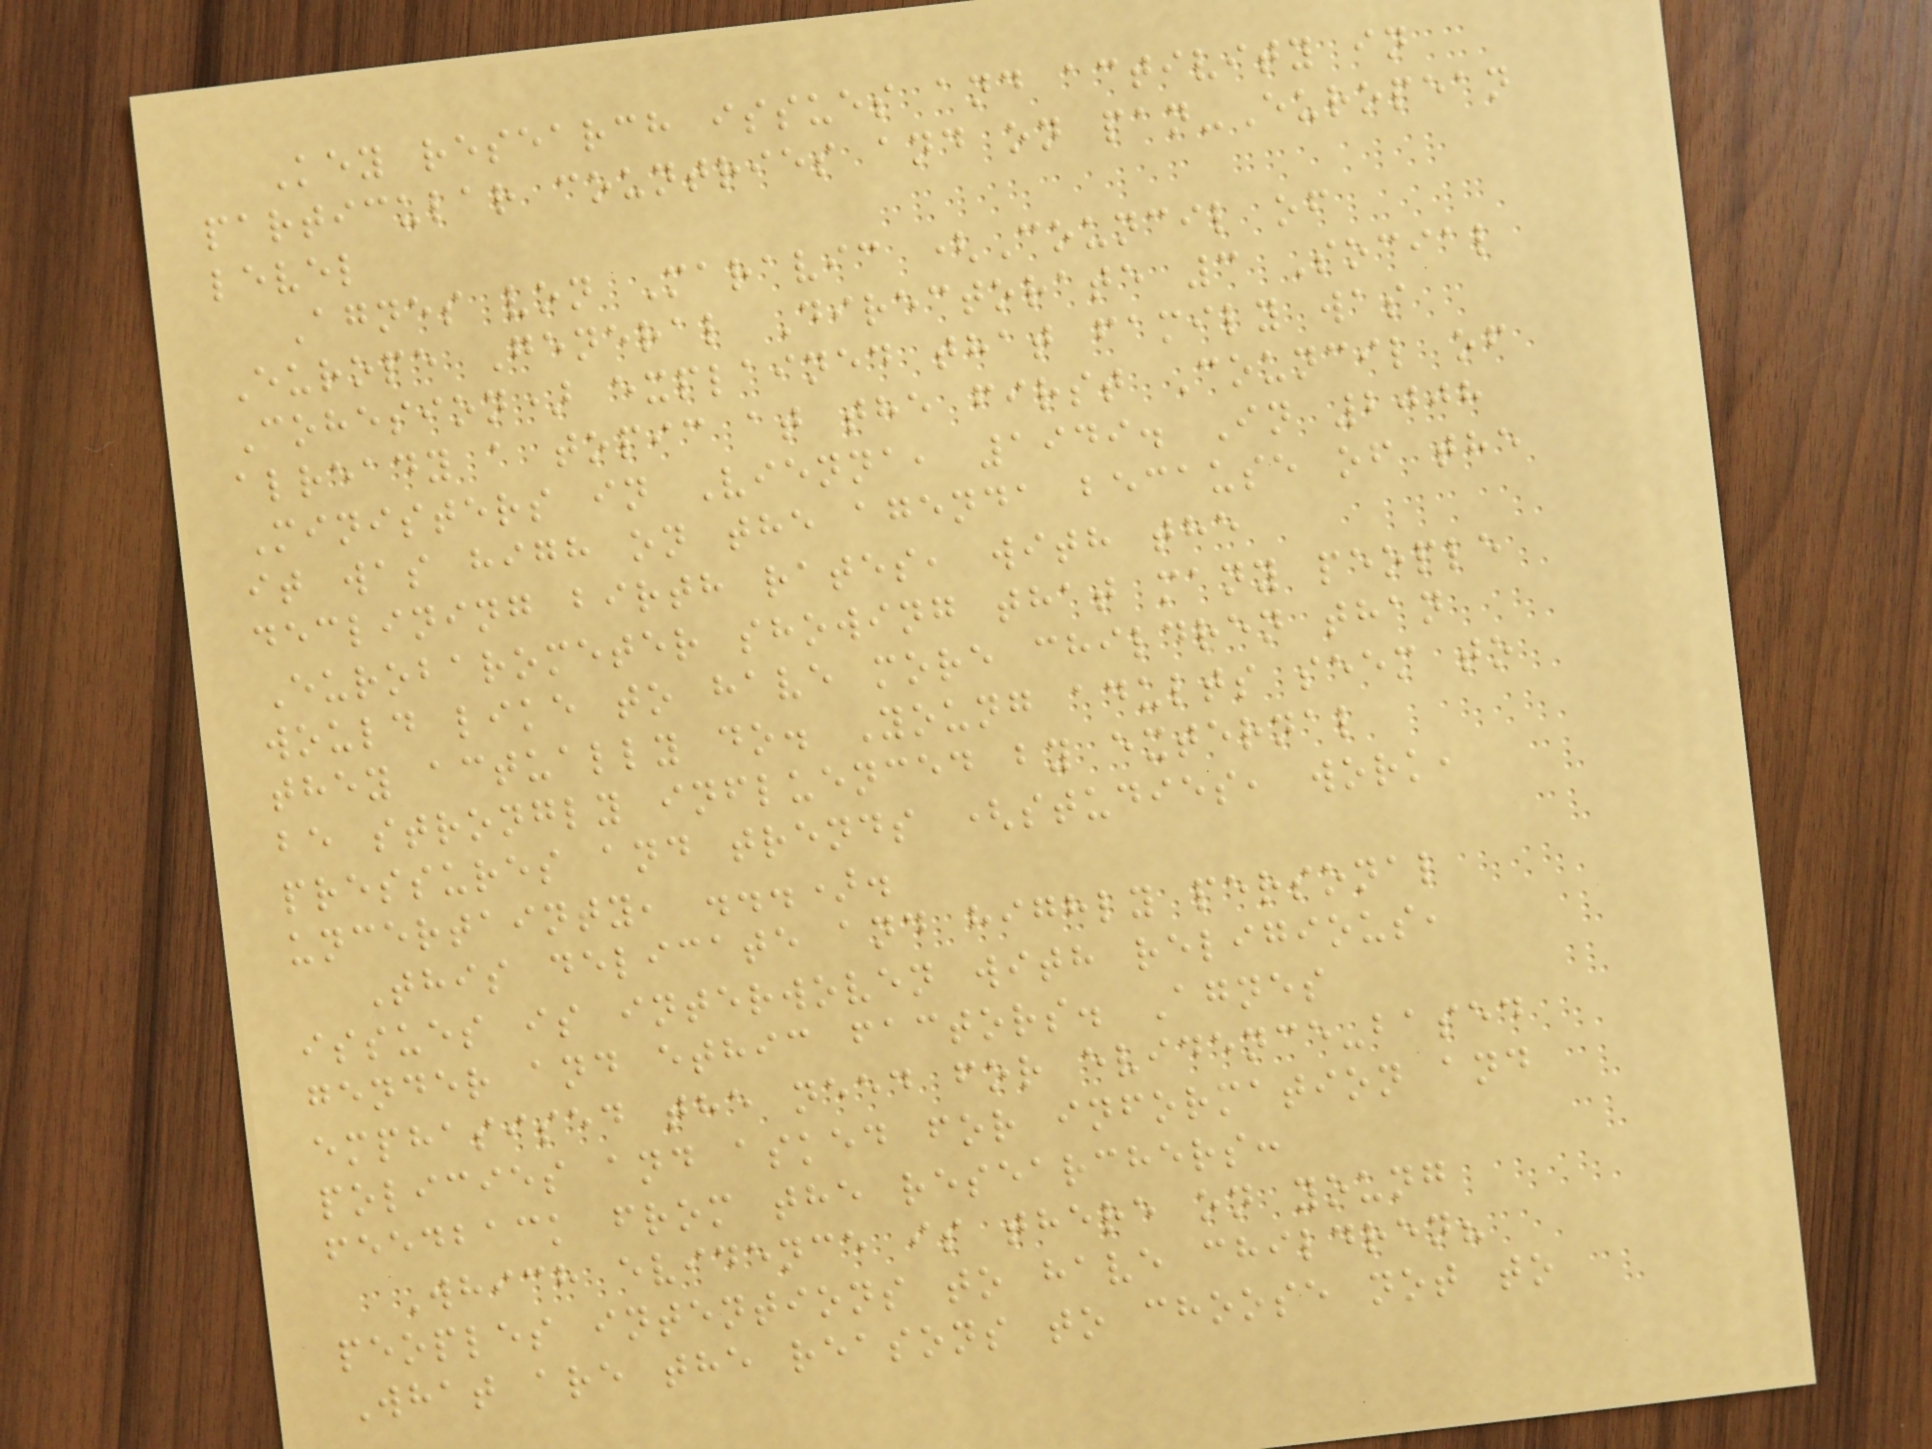Key research issues and activity in
particular countries and on pan-European
level
Agnes von Maravic (Council of
Europe General Directorate 3 Social
Cohesion) explained that family was
already a topic at the first Council of
Ministers in Vienna, 1949. In 2008
it was high on the agenda because of the
declining birth rates, with the
Eurobarometer showing that many people
would like to have more children than
they actually do. Young adults seem to
be strongly influenced by external
pressures and trends (studies, work,
uncertainty, ...).
This delicate and highly personal
issues is interwoven with religious,
gender and ethic factors. Agnes
emphasised the need for evidence-based
policies and asked for information and
feedback from the researchers:
Which evidence is there on young
peoples intentions to have children?
What are the reasons to choose not to
